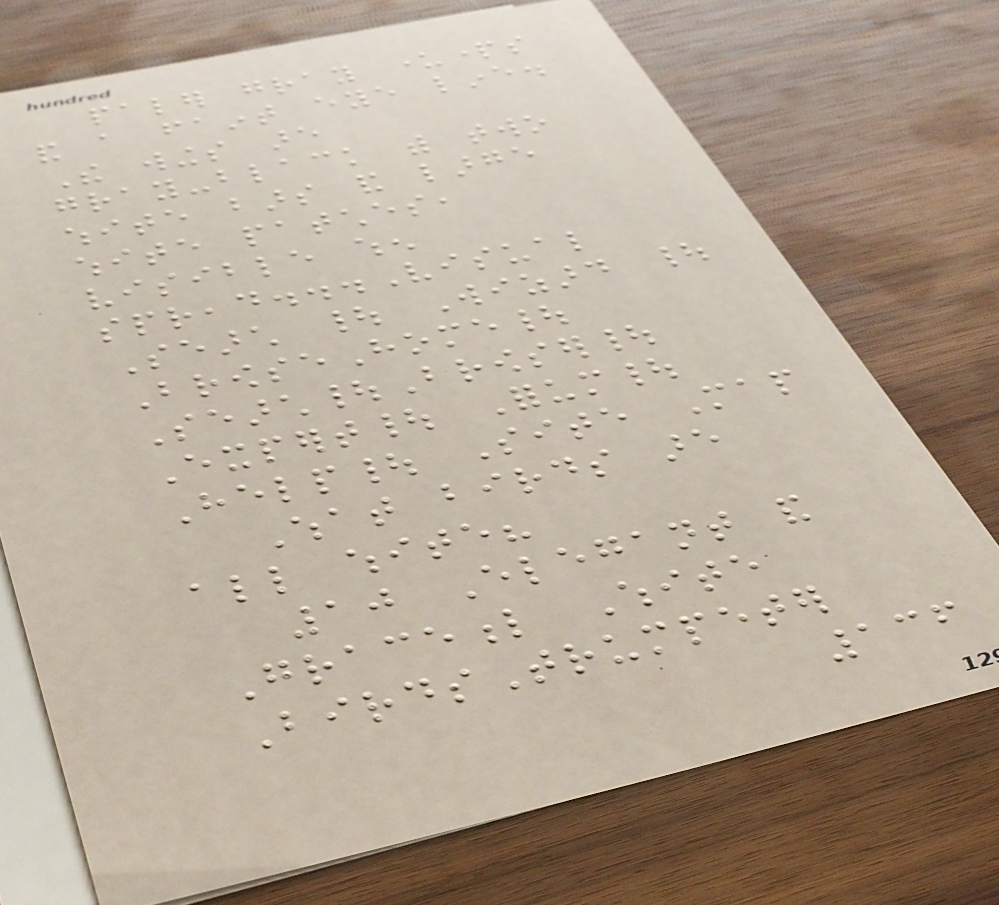paler gray underparts
and a faint eye line.
The wings are
gray-black with two
white bars and large
white patches,
visible when
spread...Visual
Search | Wizard |
BrowseHome|
Search|Browser|
Expert| Forum|
Help| Site Map
What birds are
all white?
10 Elegant and
Graceful White
BirdsTrumpeter
136
